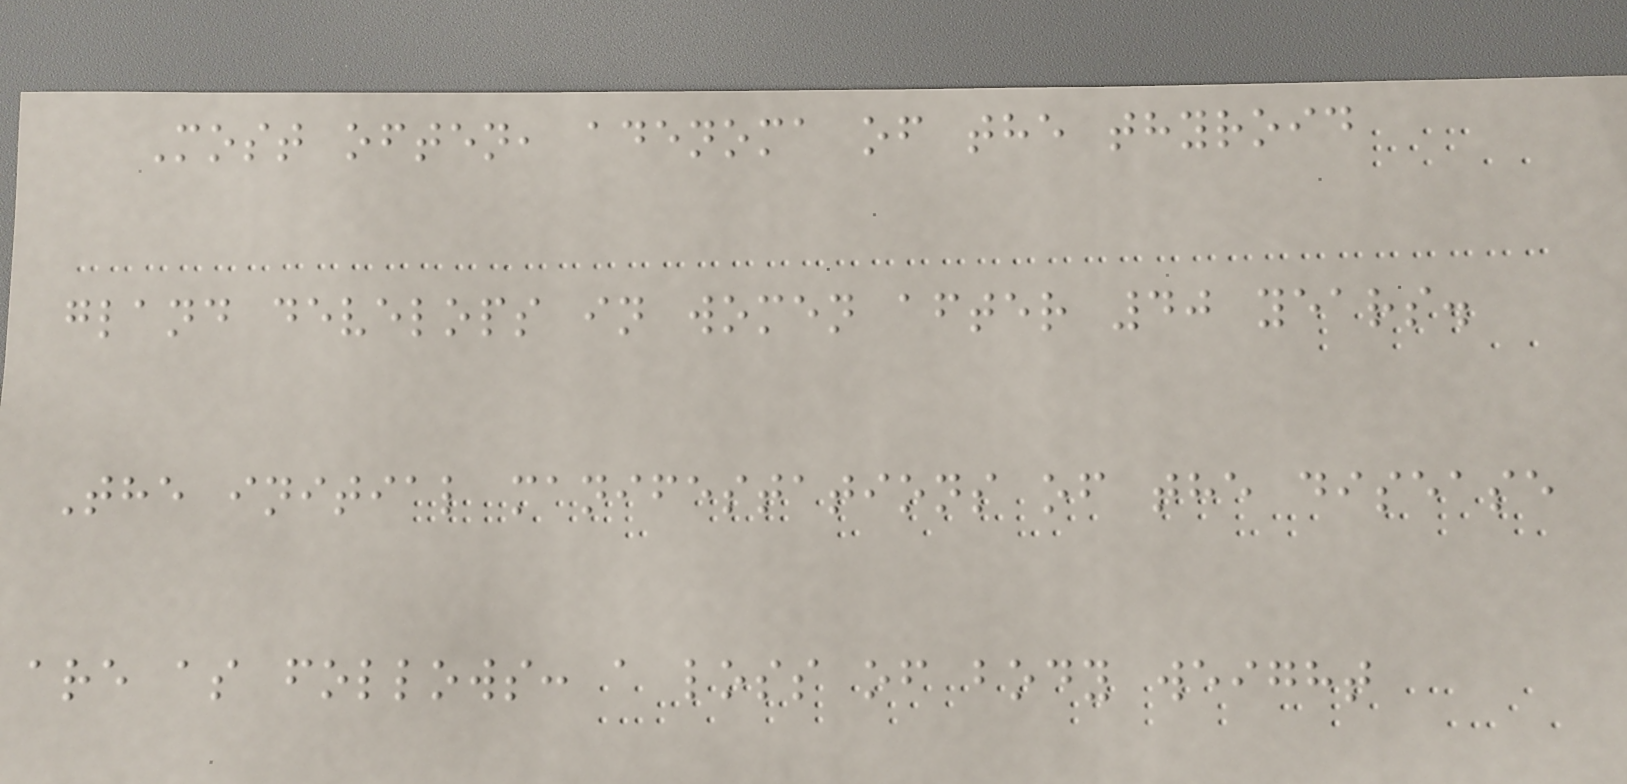Most often, adenoma of the thyroid
gland develops in women after 40 years.
The initial manifestations of the disease
are as follows: a loss of body weight
